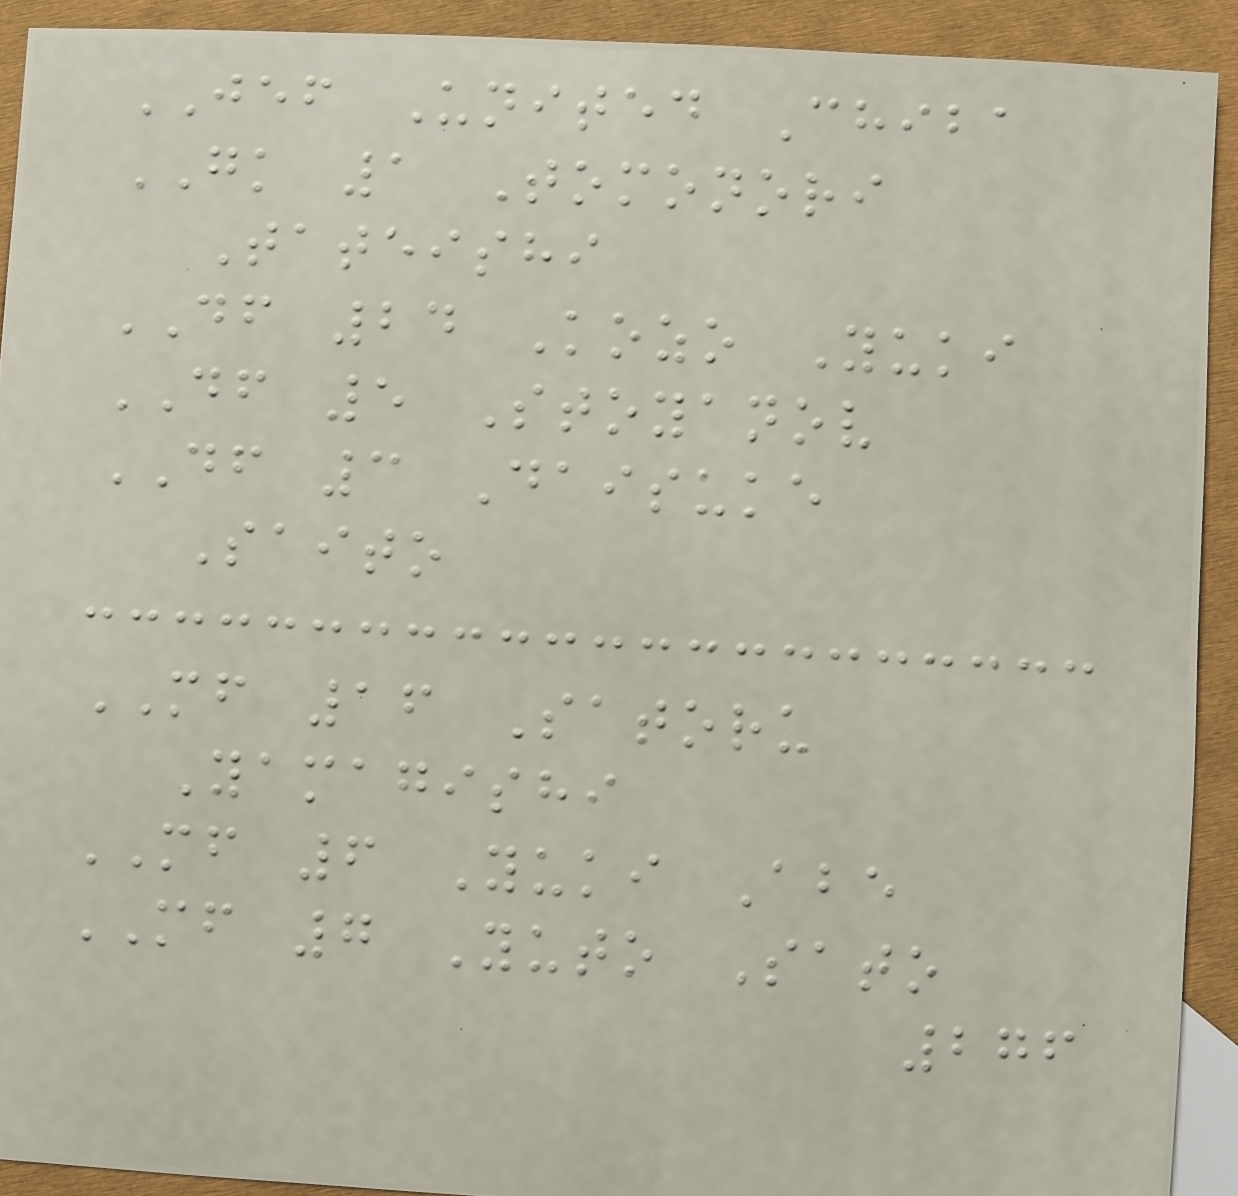JEF United Chiba
GK 1 Tomonori
Tateishi
DF 24 Kozo Yuki
DF 5 Stoyanov
DF 3 Daisuke
Saito
MF 16 Satoru
Yamagishi
MF 6 Yuki Abe
MF 7 Yuto Sato
276
